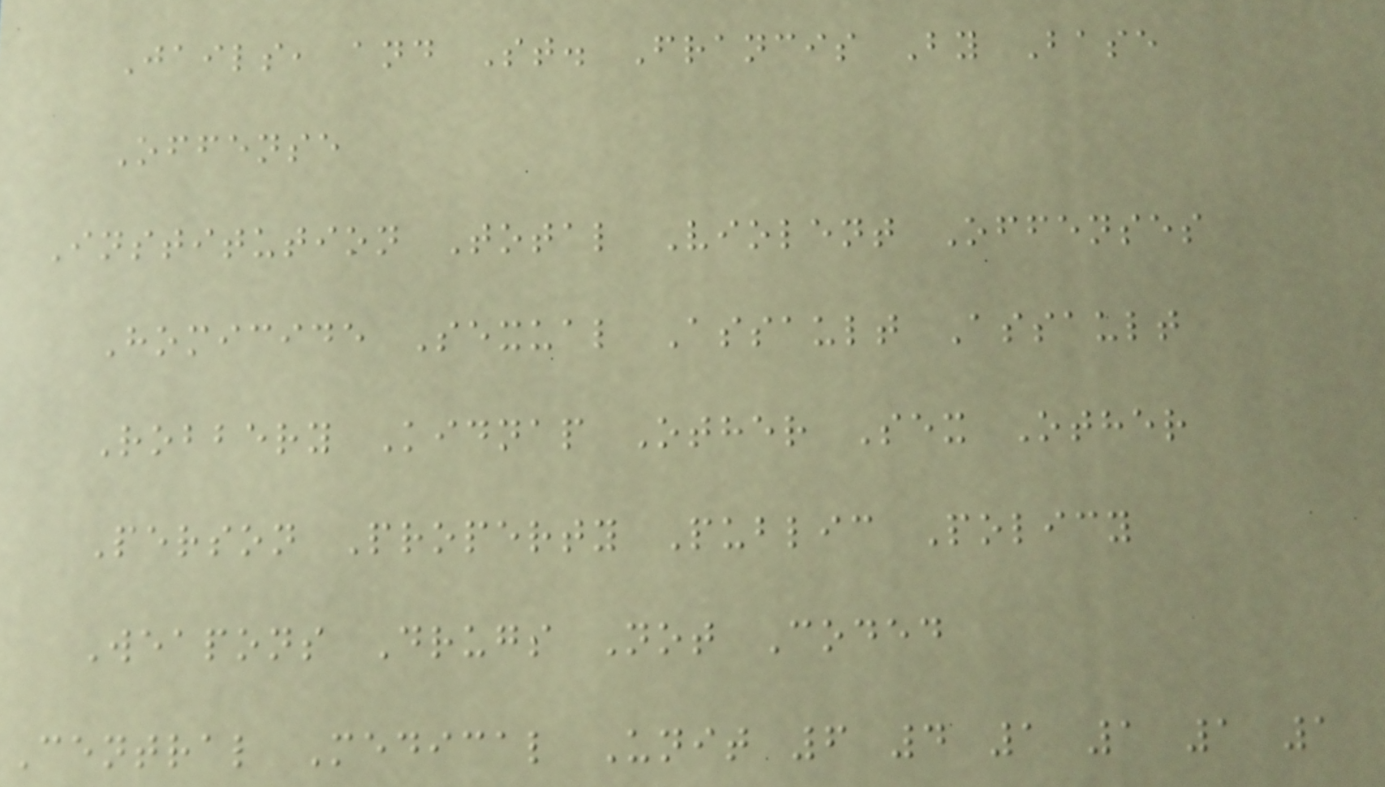Jails, and St. Francis By Base
Offense
Institution Total Violent Offenses
Homicide Sexual Assault Assault
Robbery Kidnap Other Sex Other
Person Property Public Policy
Weapons Drugs Not Coded
Central Medical Unit 6 4 1 1 1 1
